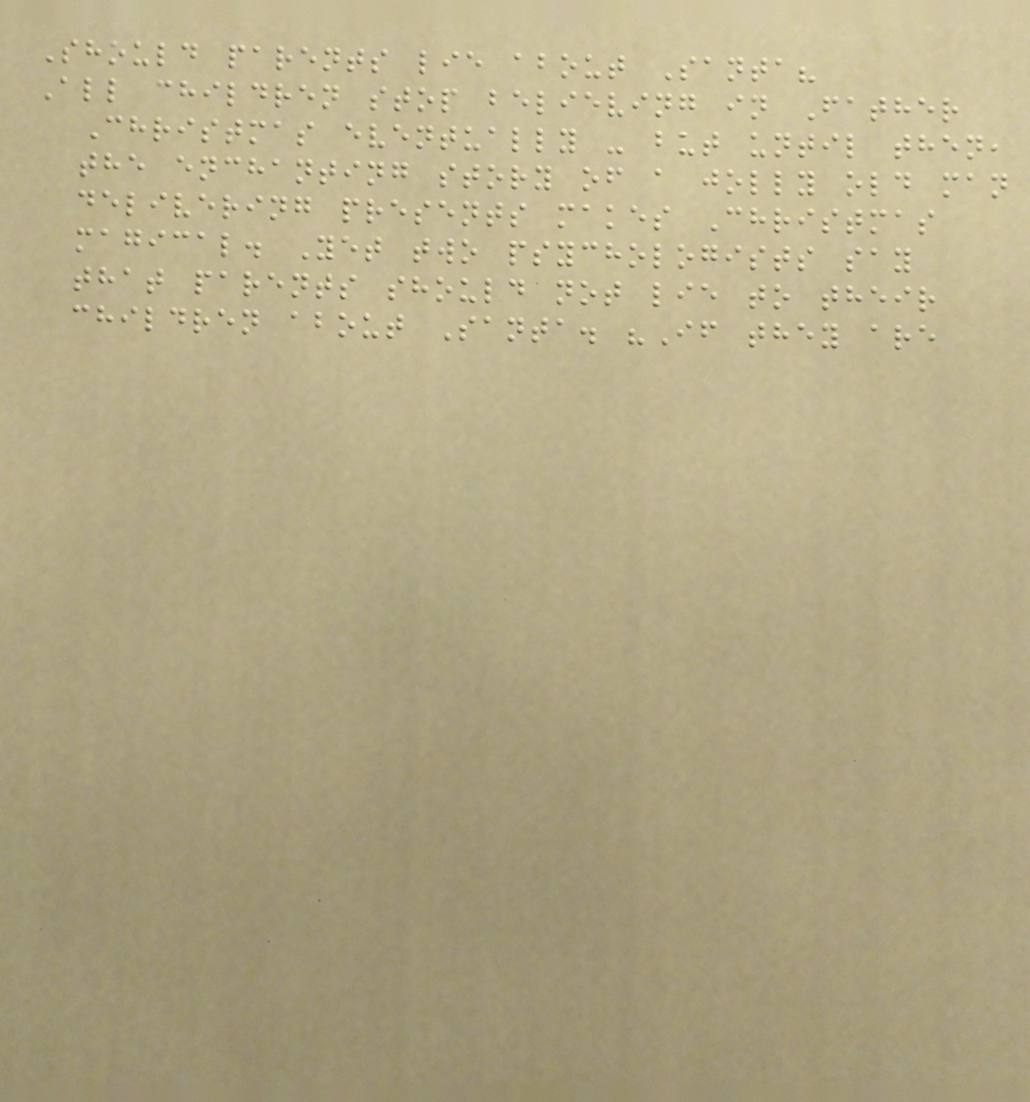Should parents lie about Santa?
All children stop believing in Father
Christmas eventually - but until then,
the enchanting story of a jolly old man
delivering presents makes Christmas
magical. Yet two psychologists say
that parents should not lie to their
children about Santa. "If they are
